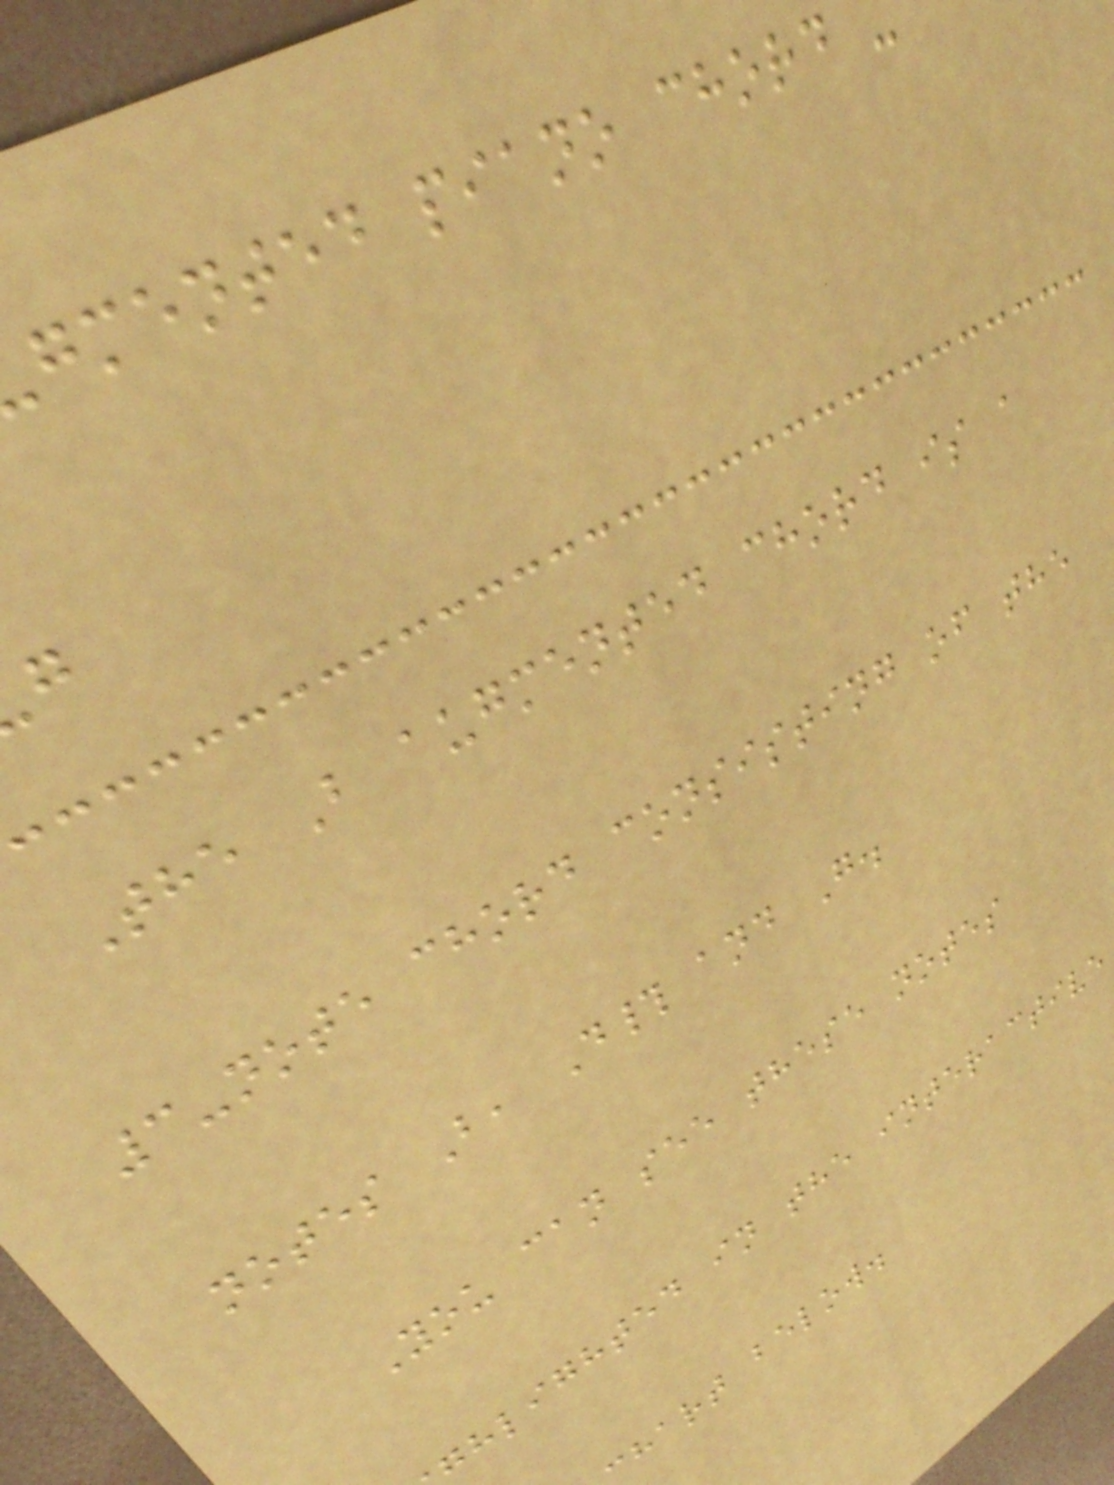gmented piano chord
The B augmented chord is a
3-note chord consisting of the
notes B, D# and G.
You can see these notes
ghlighted in the interactive
hart below.
